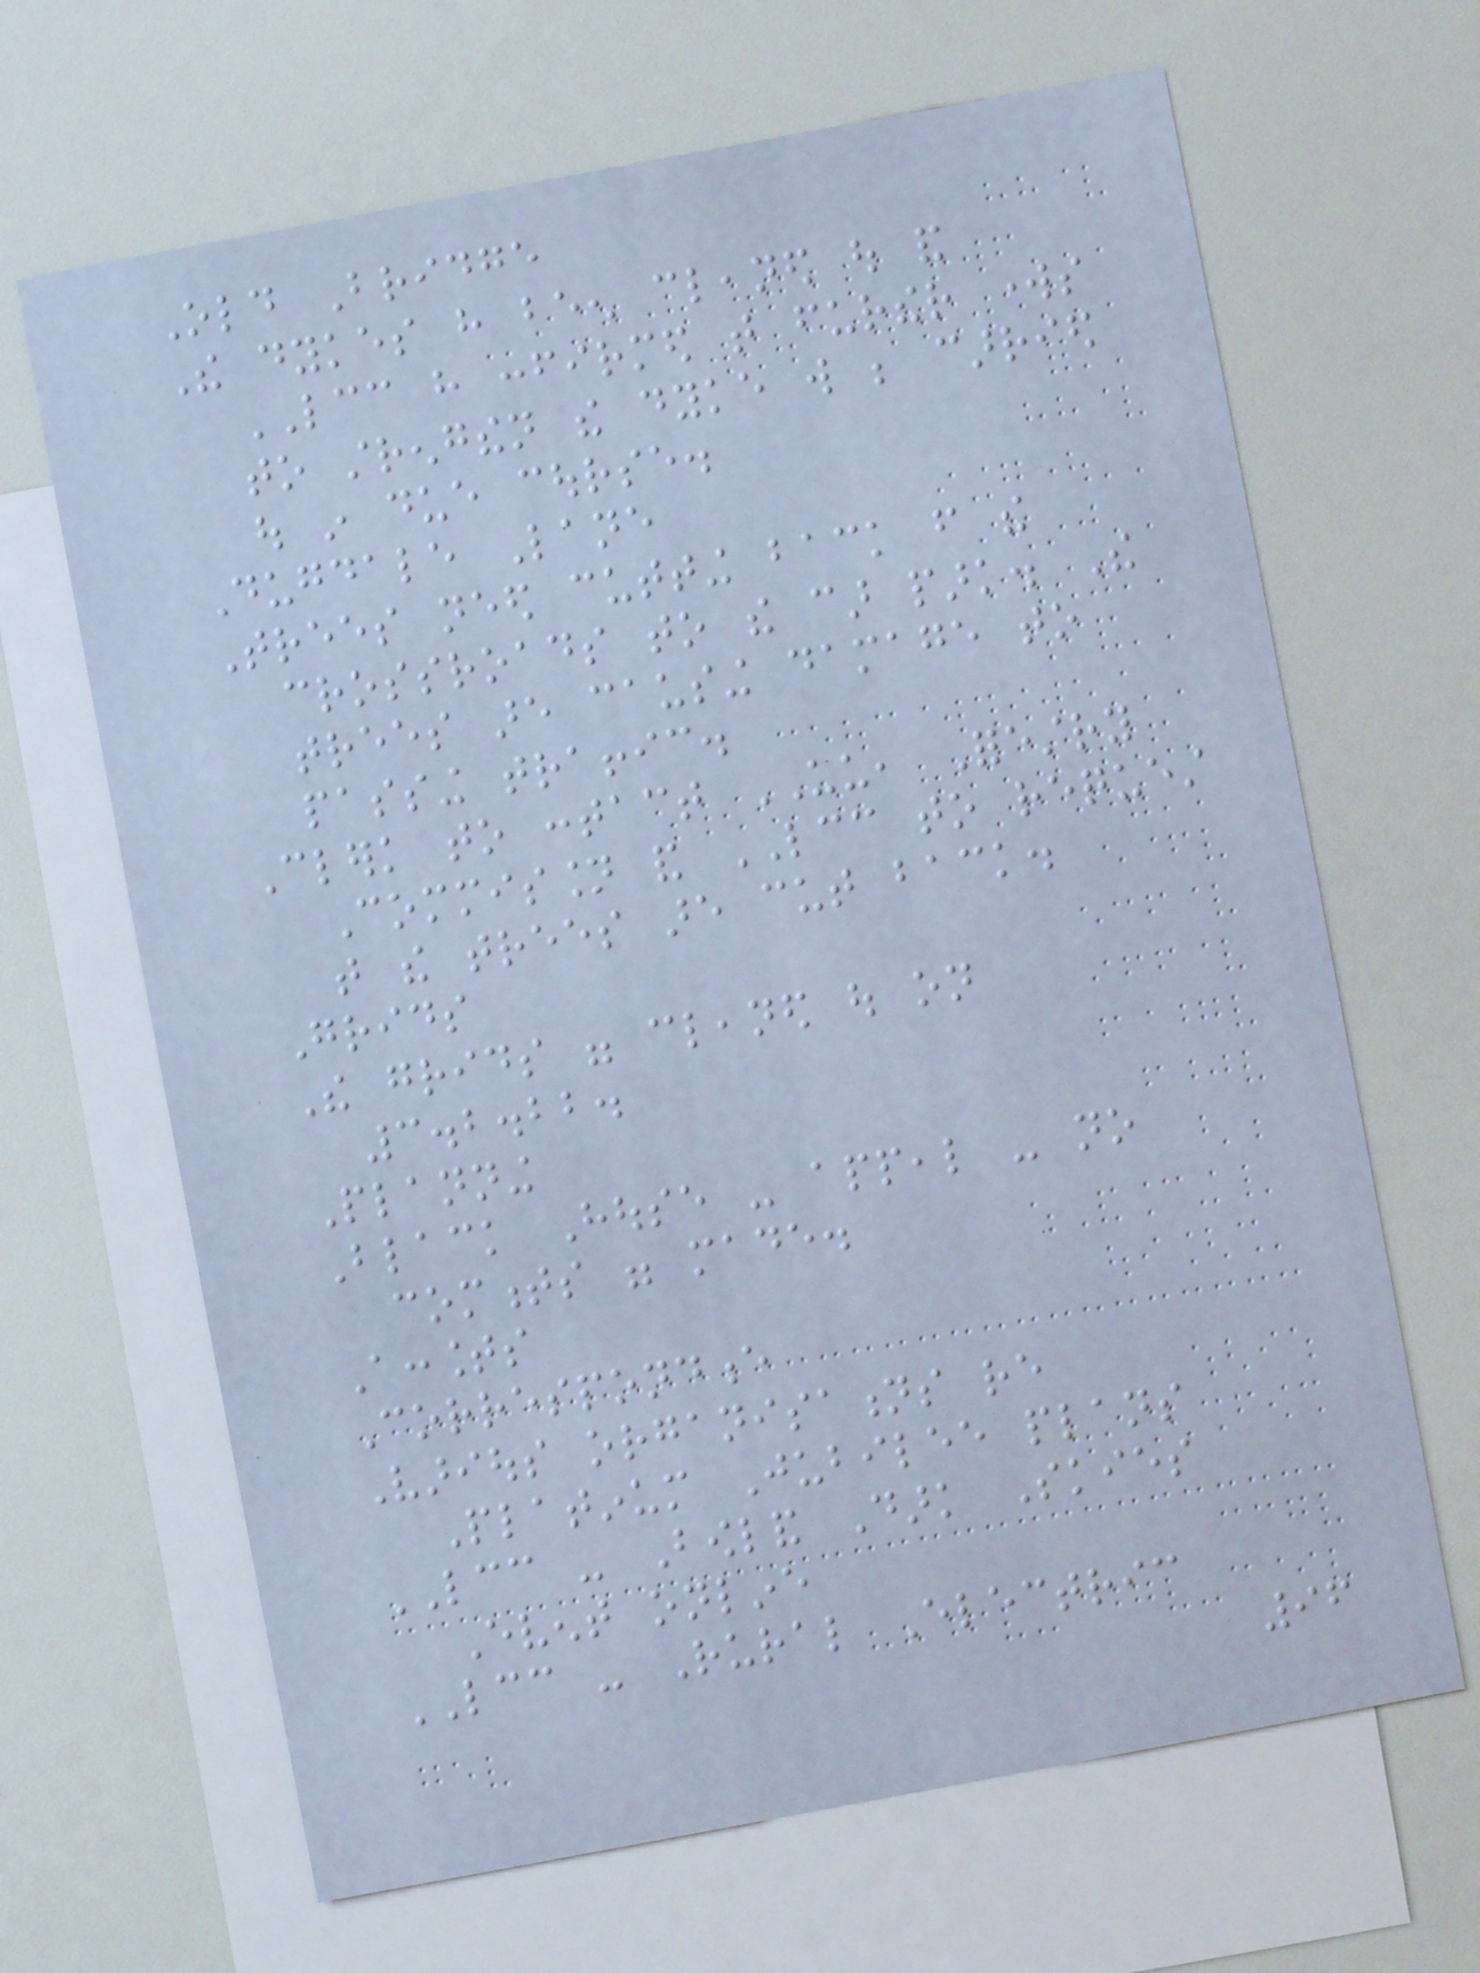Old Bridge
The dykes have been cleaned out and
LCC have confirmed that further works
to strengthen the dyke will be carried
out in due course.
Dugdale Lane
Trees need cutting back from the
crossroads to the car park. The
trees are causing damage to
passing traffic.
Clerk to contact UU, Forestry
Commission and LCC to request
that the trees are cut back.
Grids
The grids were cleaned out on
3.2.22.
Planning
Black House - appeal - no
comments were made.
Accounts
Correspondence
Various organisations re
Platinum Jubilee plans
LCC - Bowland Dark Skies
Event online
LCC - Rural Electric
96
